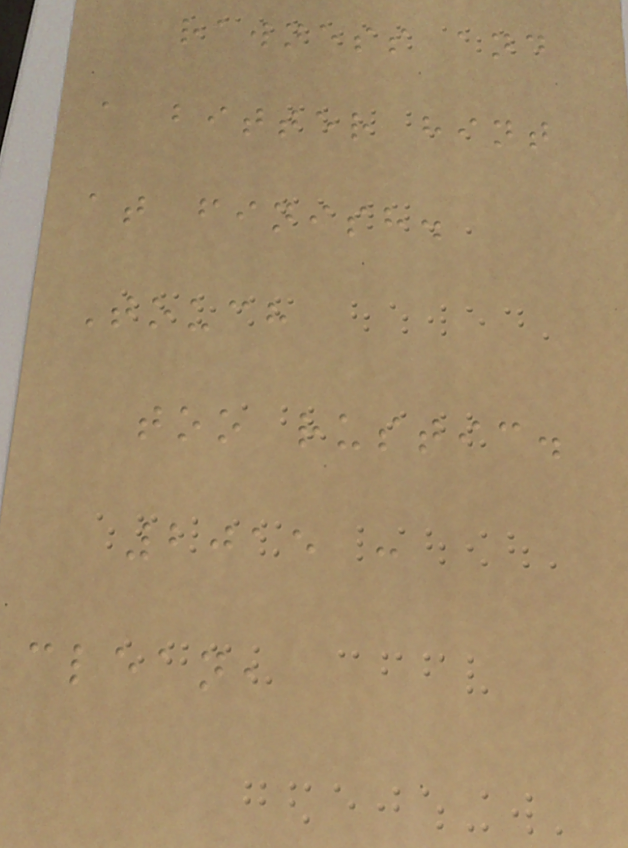rawness and
a bitter hint
at finish.
Touch
too rustic.
2015 :
clean,
